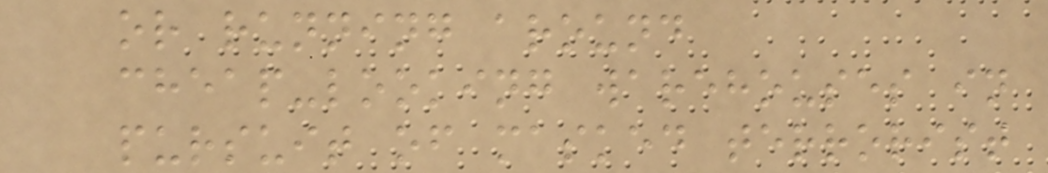or running around
cheap-looking warehouses in
pursuit of masked terrorist
